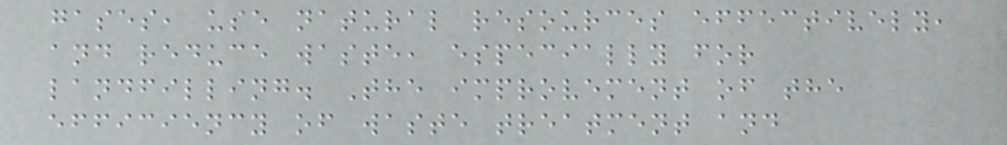gases, use natural resources effectively,
and reduce waste, especially for
landfilling. The improvement of the
efficiency of waste treatment and
